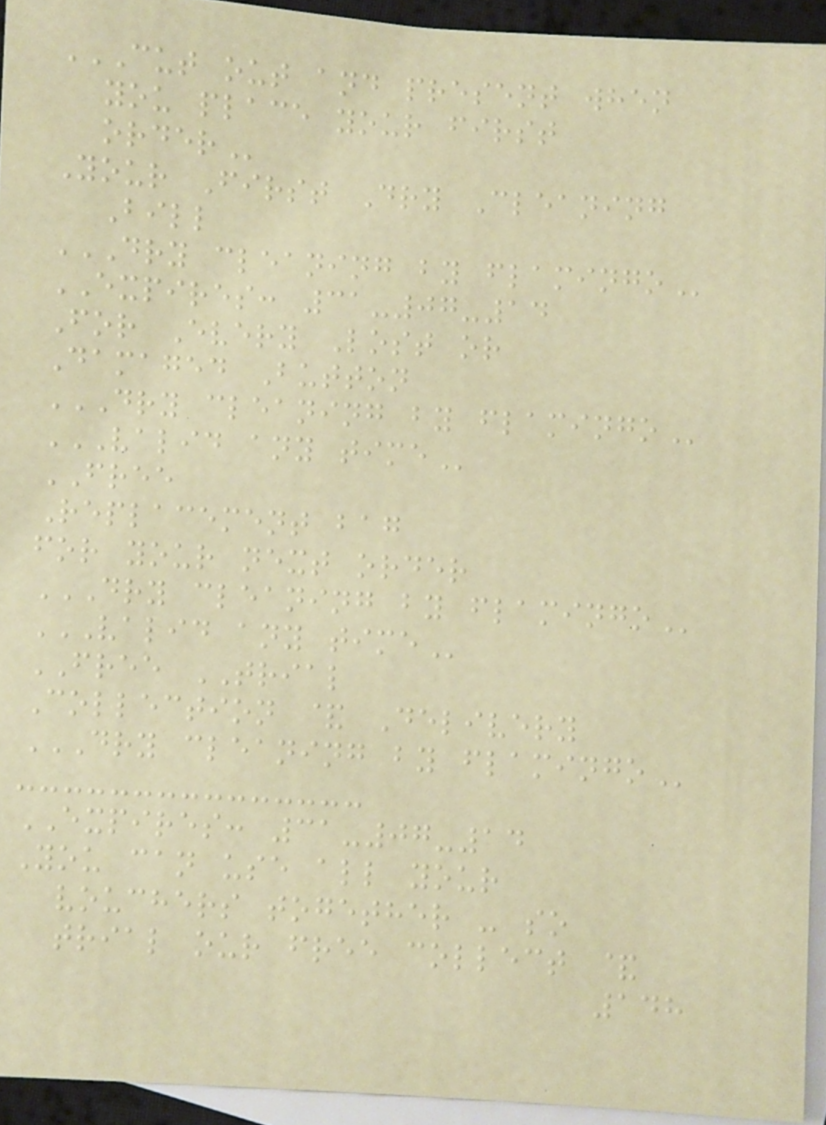CUT OUT AND PRESENT WHEN
YOU PLACE YOUR FIRST
ORDER
Your First Dry Cleaning
Bill
DRY CLEANING BY FLAMINGO
EXPIRES: 31-07-14
For Every Lost or
Damaged Button
DRY CLEANING BY FLAMINGO
VALID ANY TIME
FREE
Replacement bag
for your next order
DRY CLEANING BY FLAMINGO
VALID ANY TIME
FREE TRIAL
Collection & Delivery
DRY CLEANING BY FLAMINGO
EXPIRES: 31-07-14
You can use all your
vouchers together - so
trial our free collect &
148
